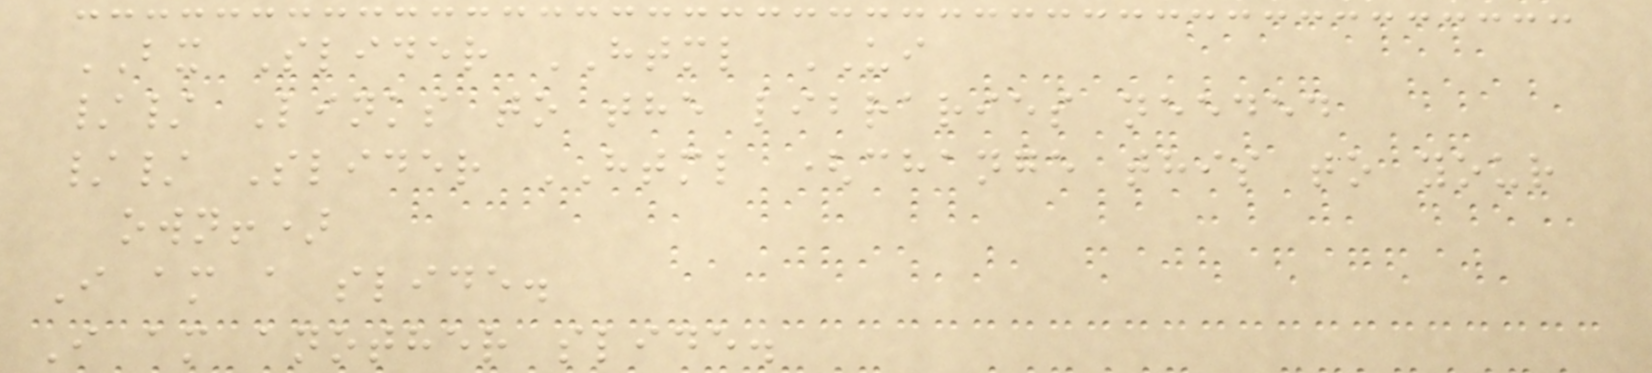BX Slider HTML UI
// Links to the libraries needed
// Slider HTML (change this to your
own!)
I am a slide.
I am another slide.
